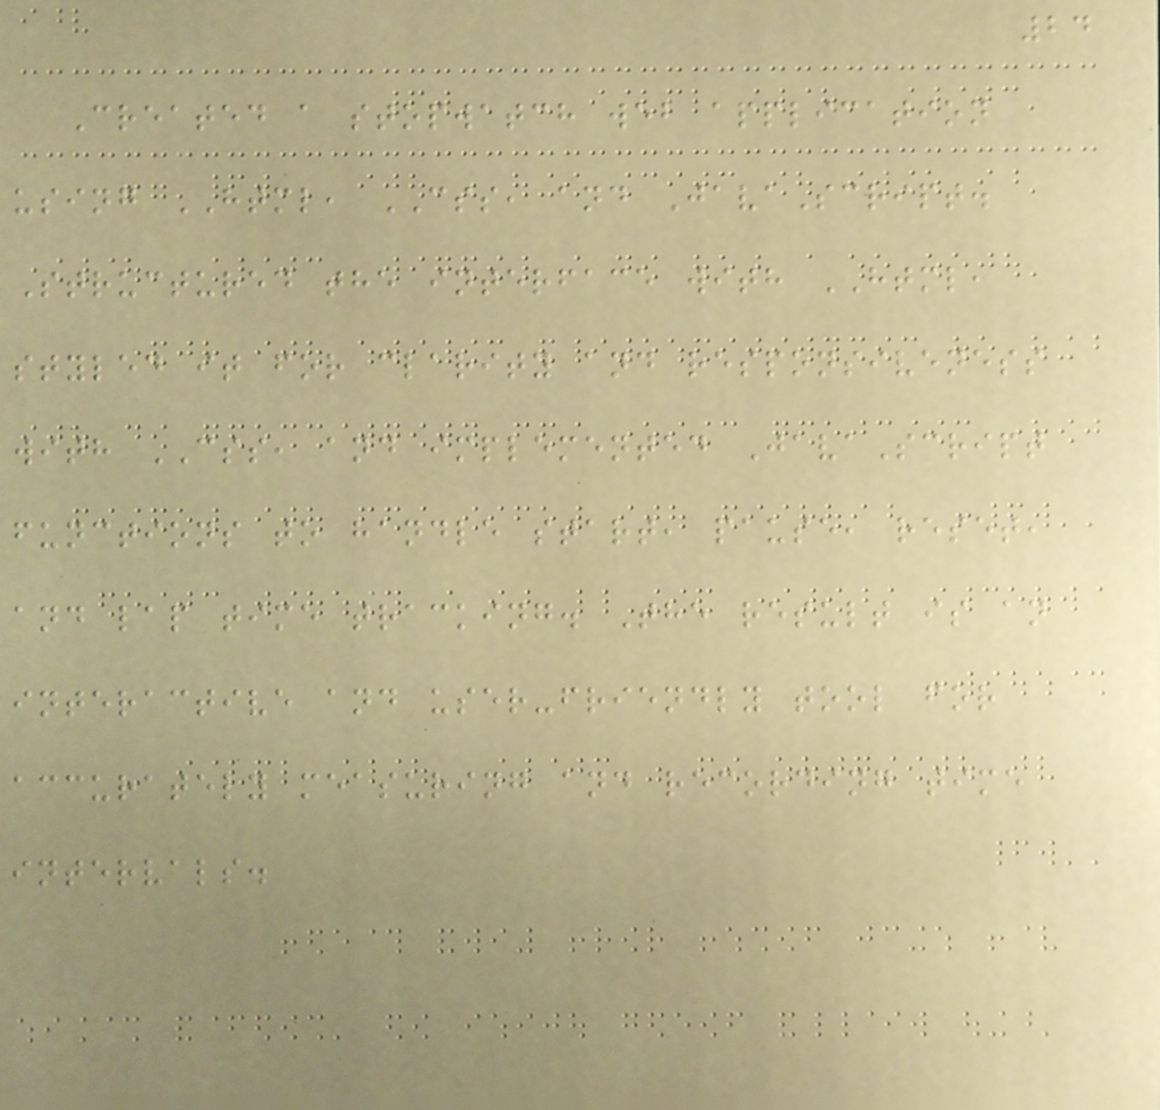24
Created a stopwatch web application
using HTML, CSS, and JavaScript.
Structured the interface with HTML,
styled it for clarity and responsiveness
with CSS, and implemented JavaScript
functions to handle start, pause, reset,
and lap time tracking. The result is an
interactive and user-friendly tool for
accurately measuring and recording time
intervals.
